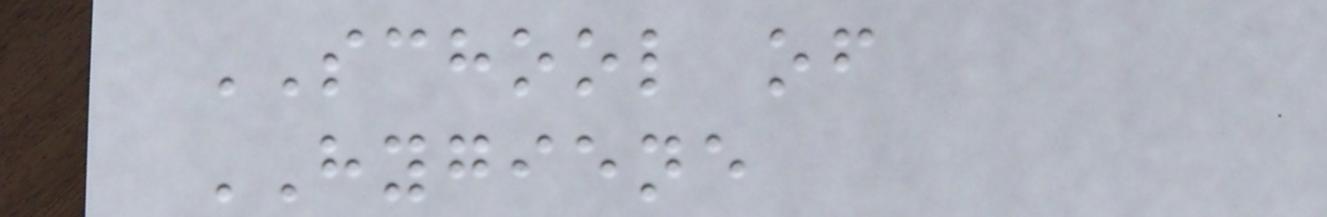SCHOOL of
HYGIENE
